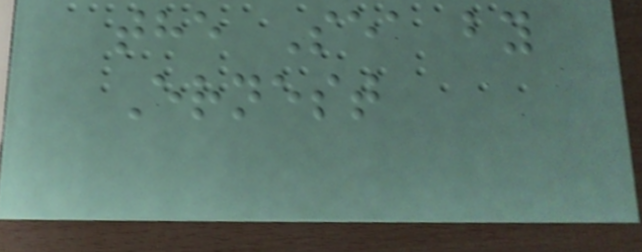the Sea by
Ernest
